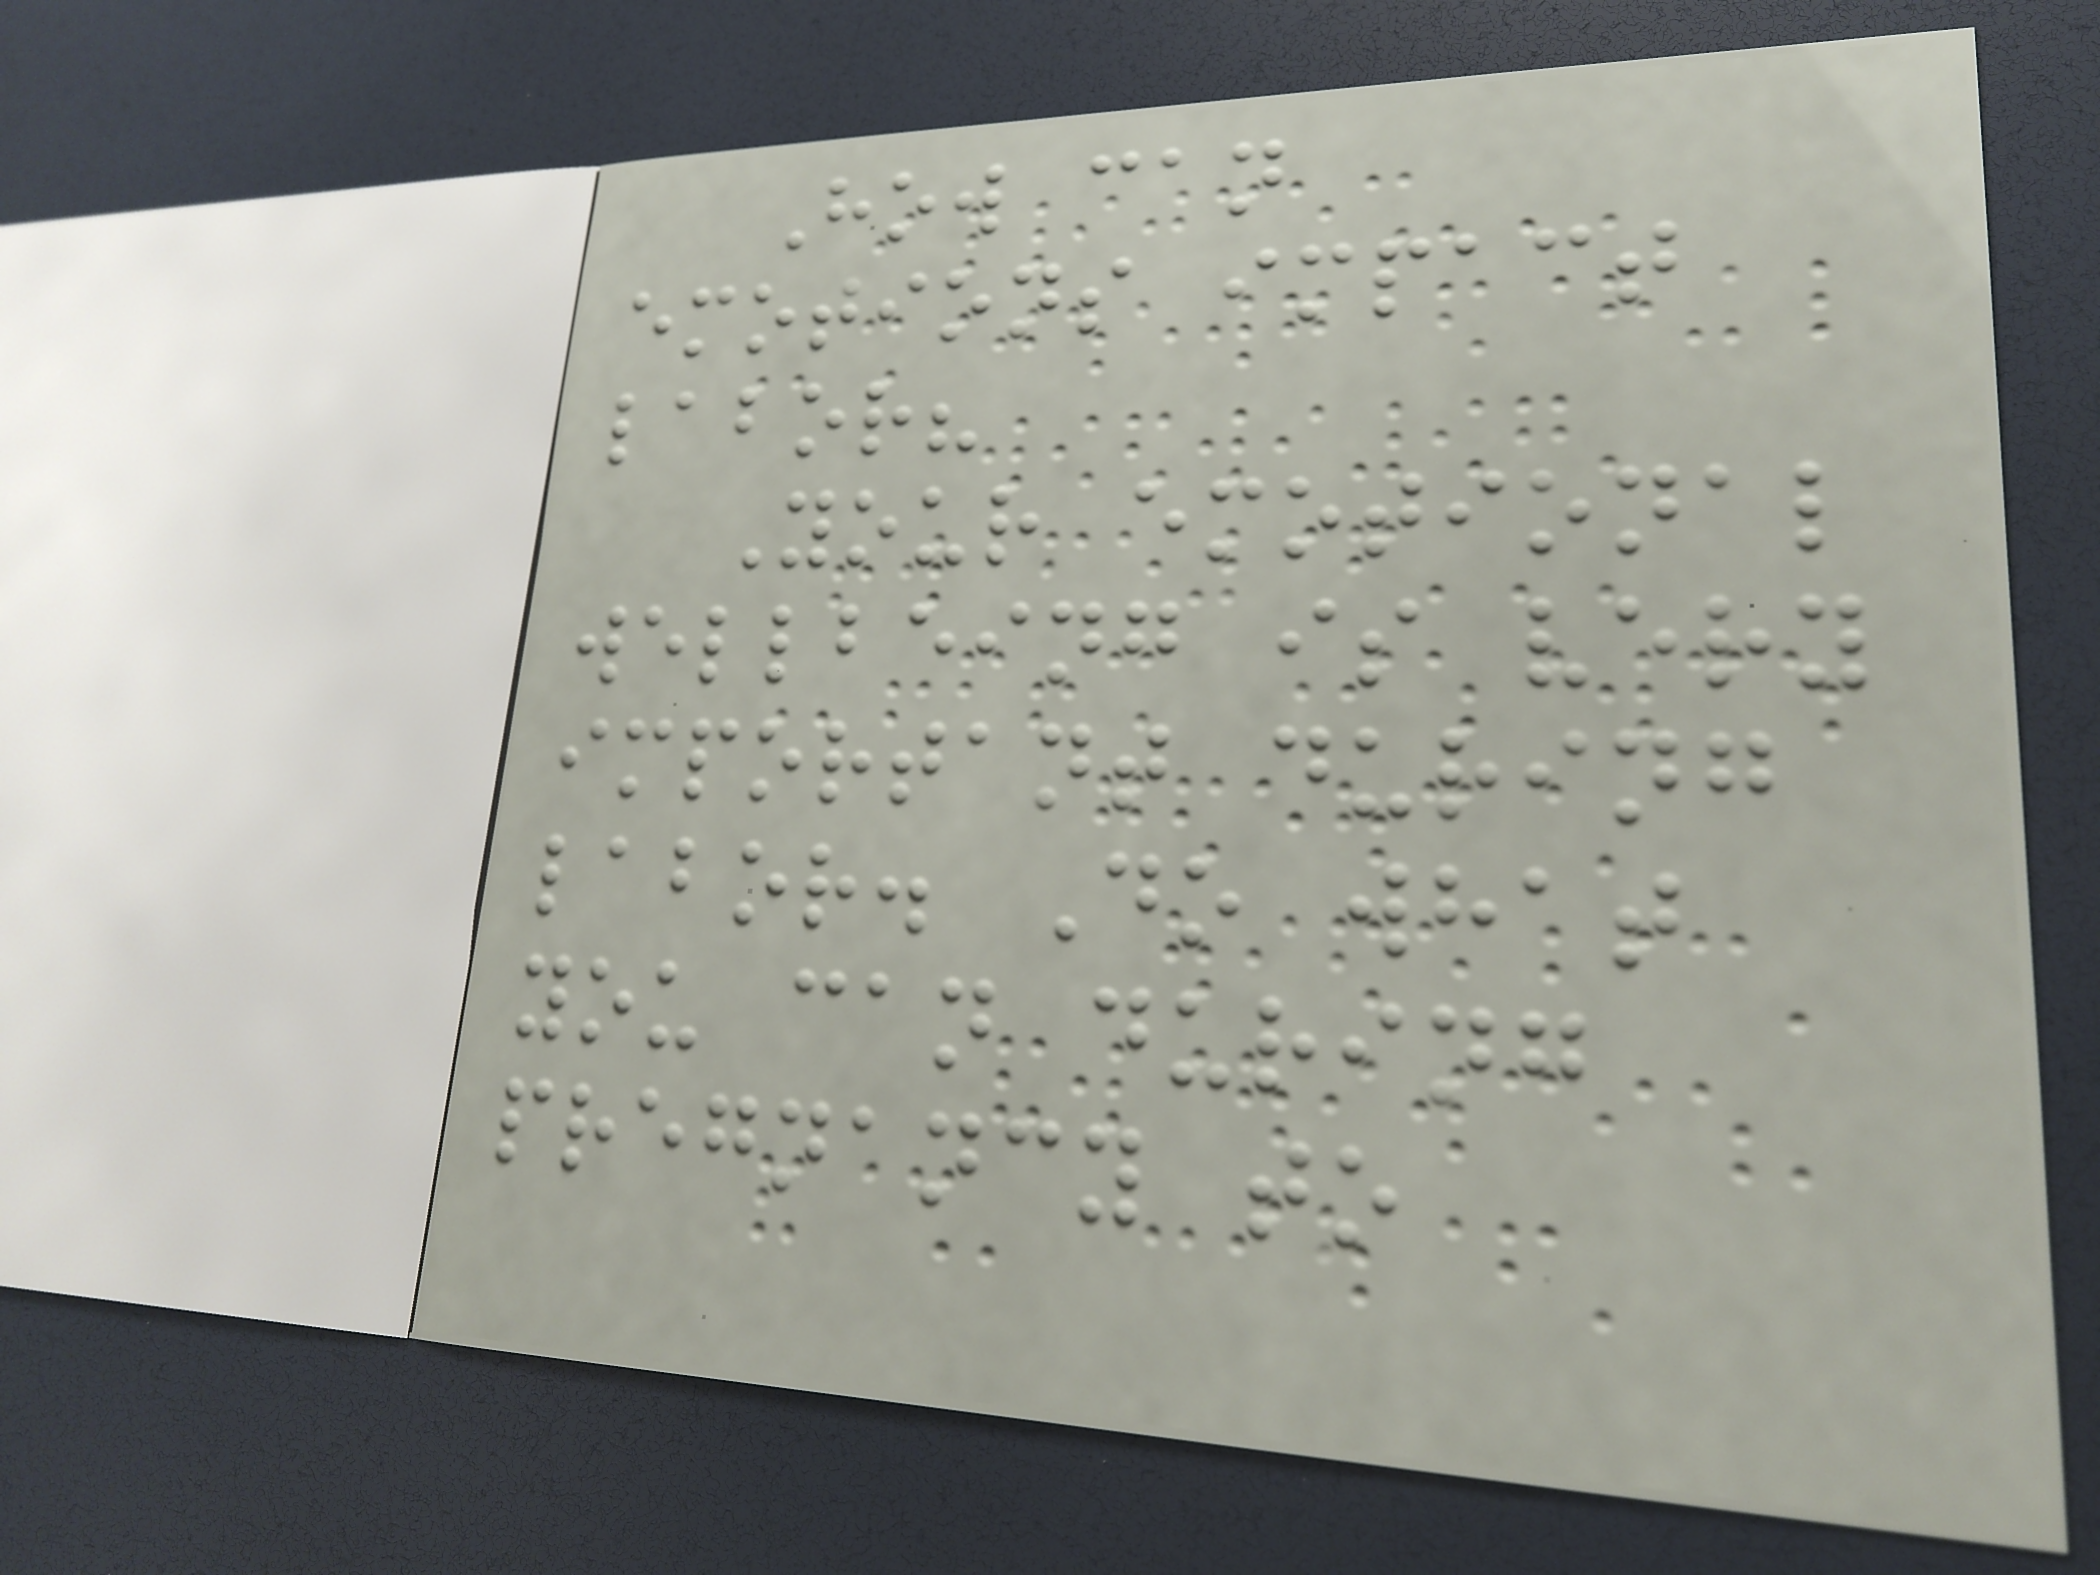How can
emotions impact
labor?
Your emotional
wellbeing is very
important during
labor. Do what
you can during
pregnancy to
